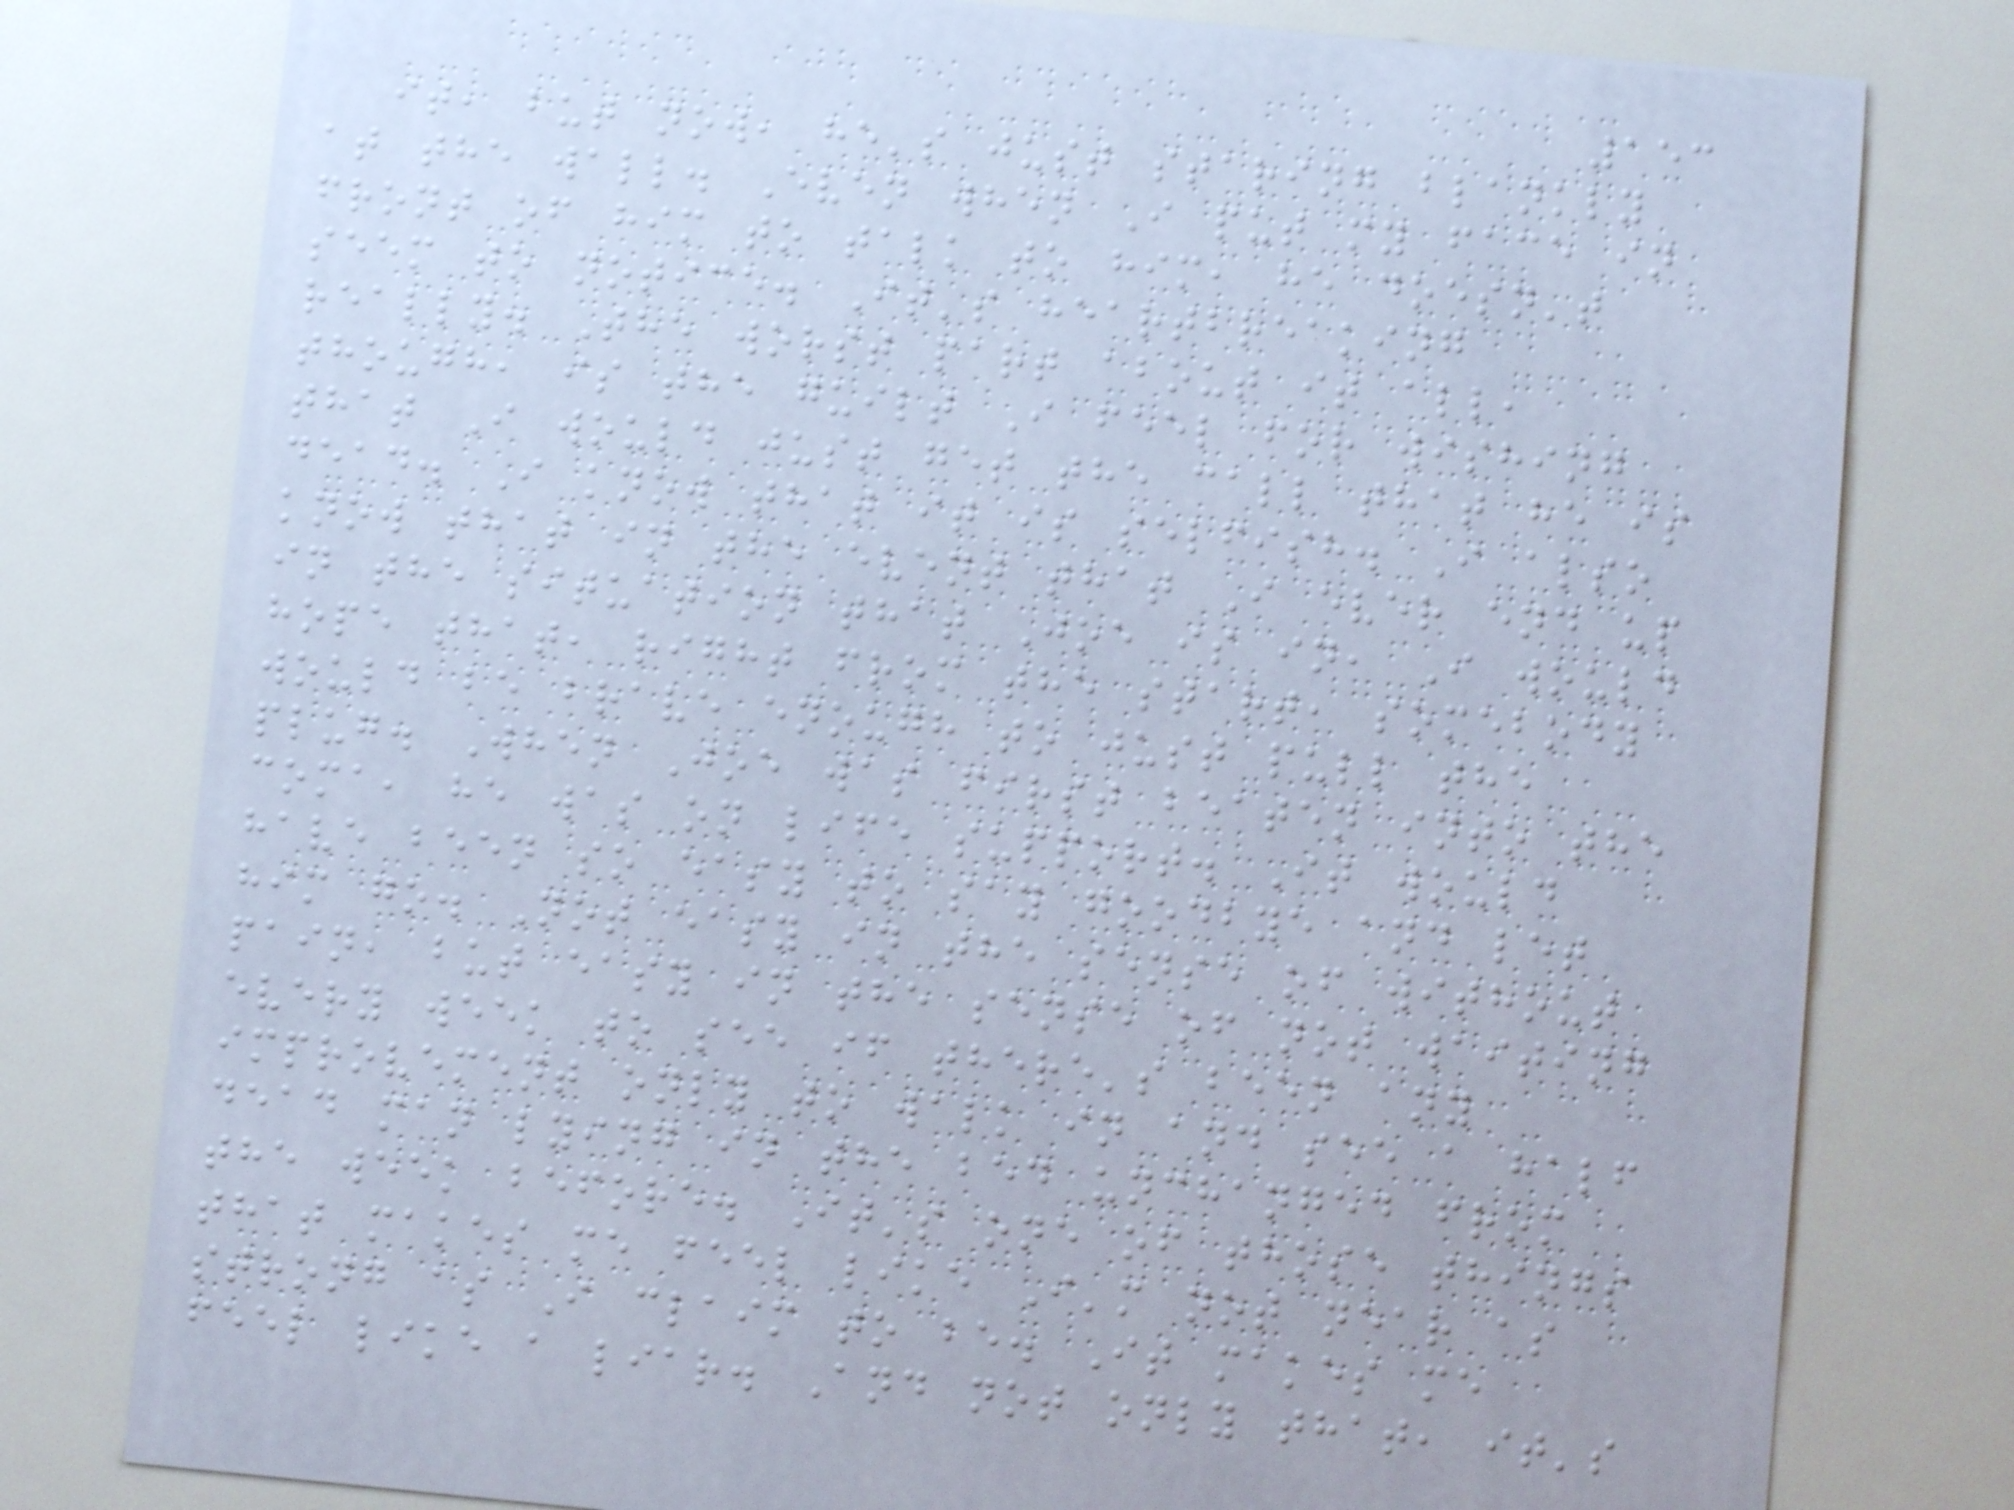153
it, but now, he's just staring blankly
at the wall. Even when I put my face in
front of him to talk to him, he doesn't
seem to notice. It's heartbreaking
really. The worst part about it all,
though, is the guilt I feel for wishing
that I would just get the call that he is
dead. I know that it is selfish. I also
know that in the event that I ever end up
in the situation that Joe is in, I would
hope that, right from the start, somebody
would be brave enough to just pull the
plug. When Joe was first beaten into the
coma, he was on life support. It would
have been so easy to say goodbye and let
him go. Not easy in the sense of without
pain, but easy in the sense of not waiting
every week to see if there's been any
improvement only to walk in and see a half
dead man lying in the bed unchanged from
the week before. It's one of those things
that makes me feel like I'm not near as
strong as I claim to be. It makes me
feel like a liar. And not only that, it's
